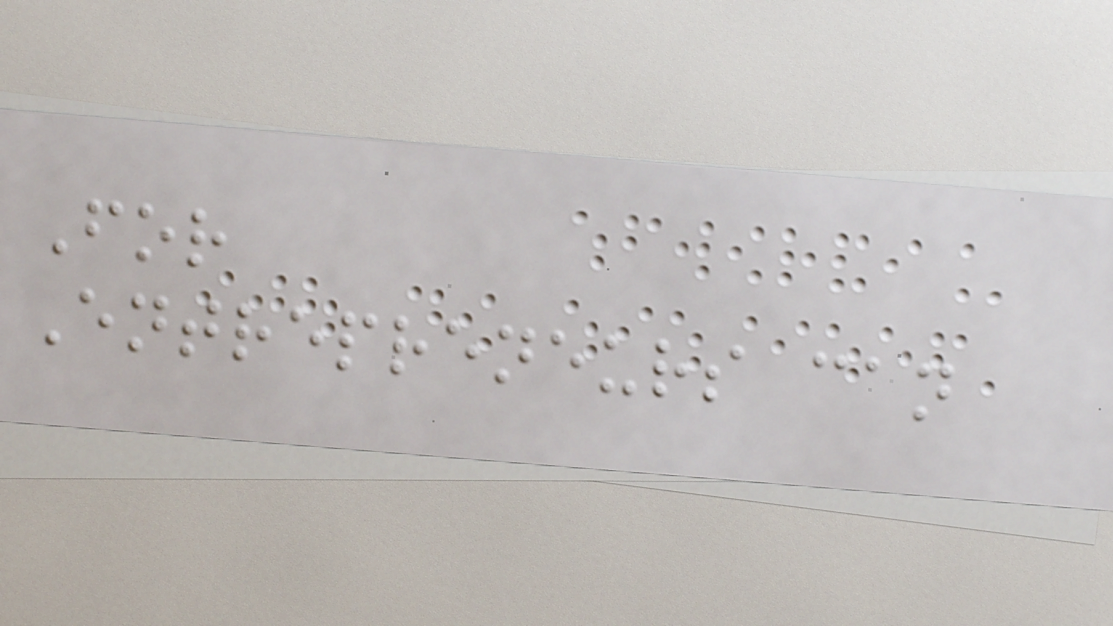For
Entrepreneurs can
